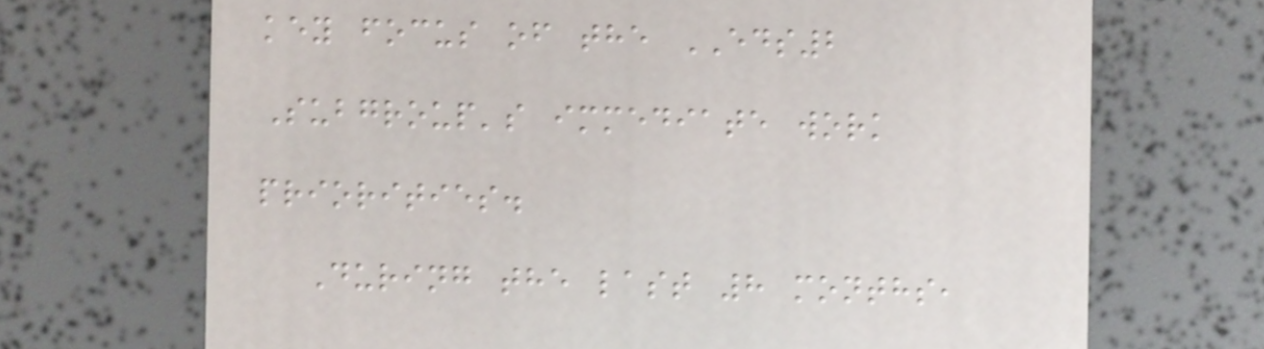key focus of the EDS2
Subgroup's immediate work
priorities.
During the last 8 months,
